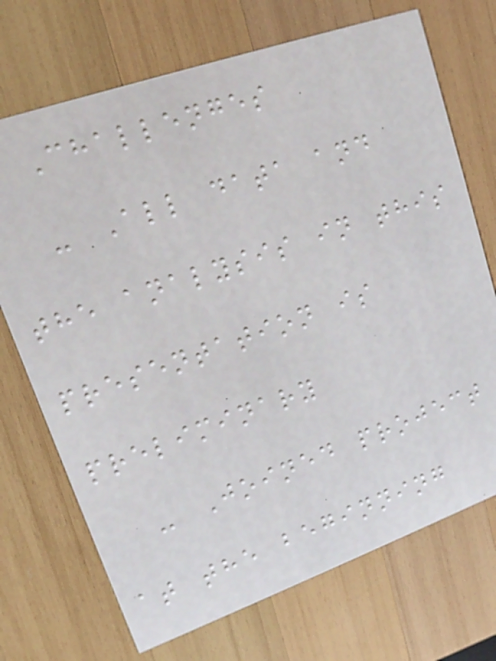Challenges
- All data and
the analysis in this
presentation is
preliminary
- Joined project
at the beginning
